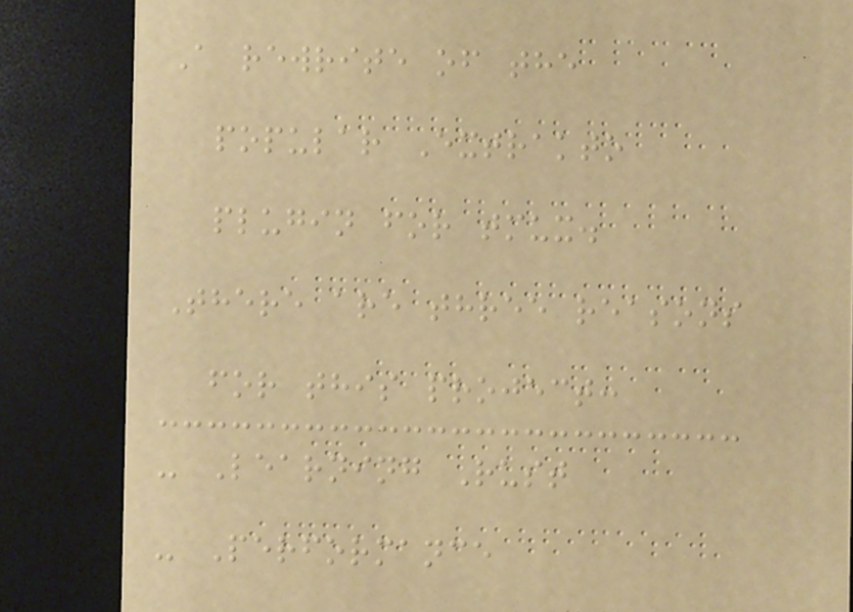A rewrite of the
popular Extrakto
plugin for tmux.
There are three reasons
for this project:
- Learning Rust
- Performance
